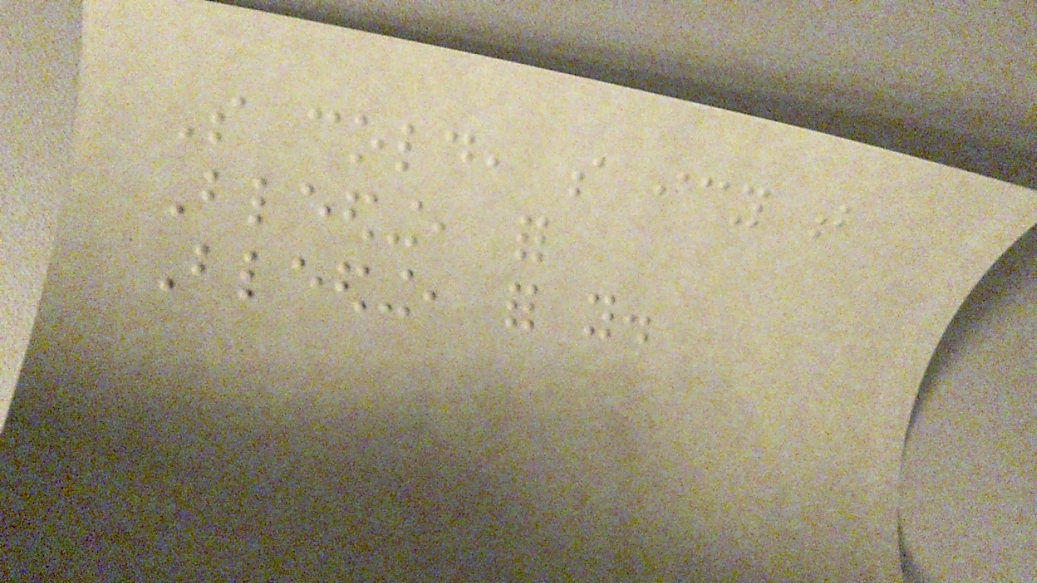So cold, so icy that
Bleeding, for
Bleeding, for you.
